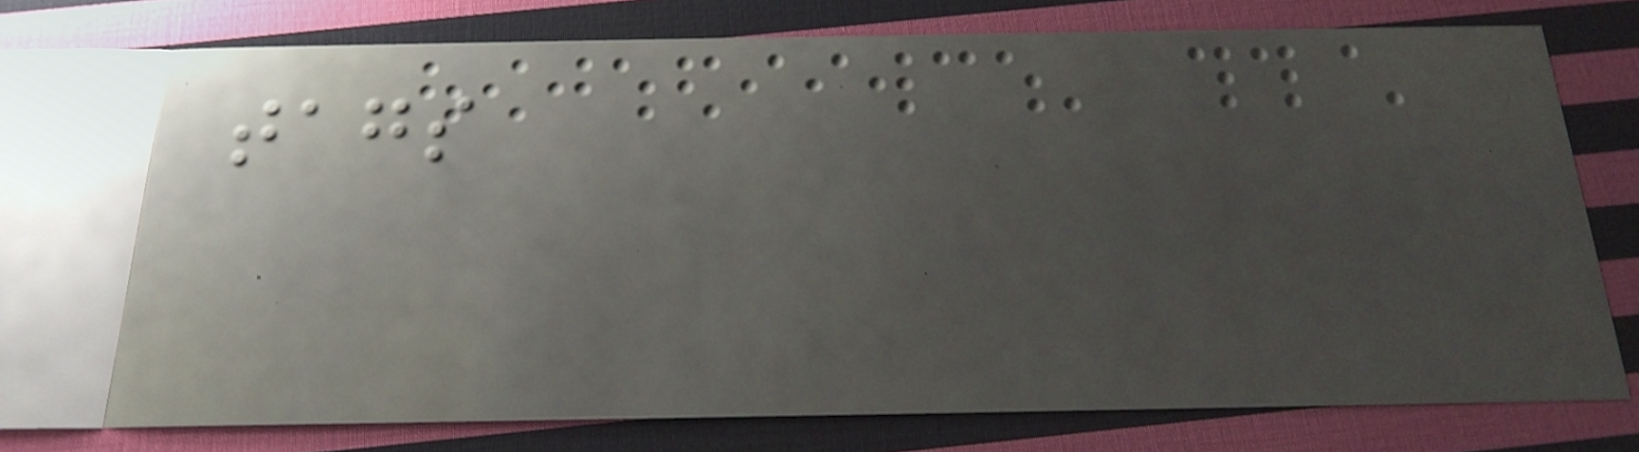tags
